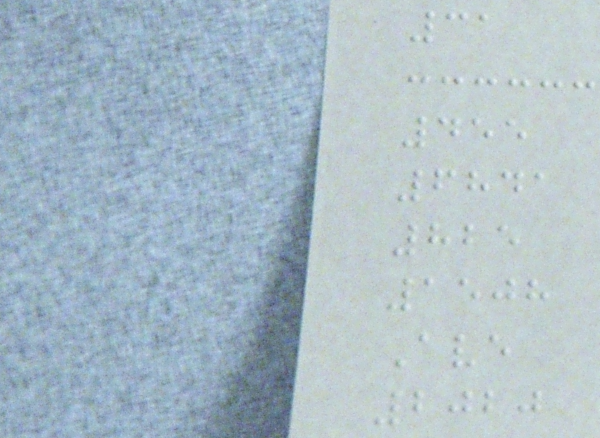31
455
6841
825
1508
Ave
2020
